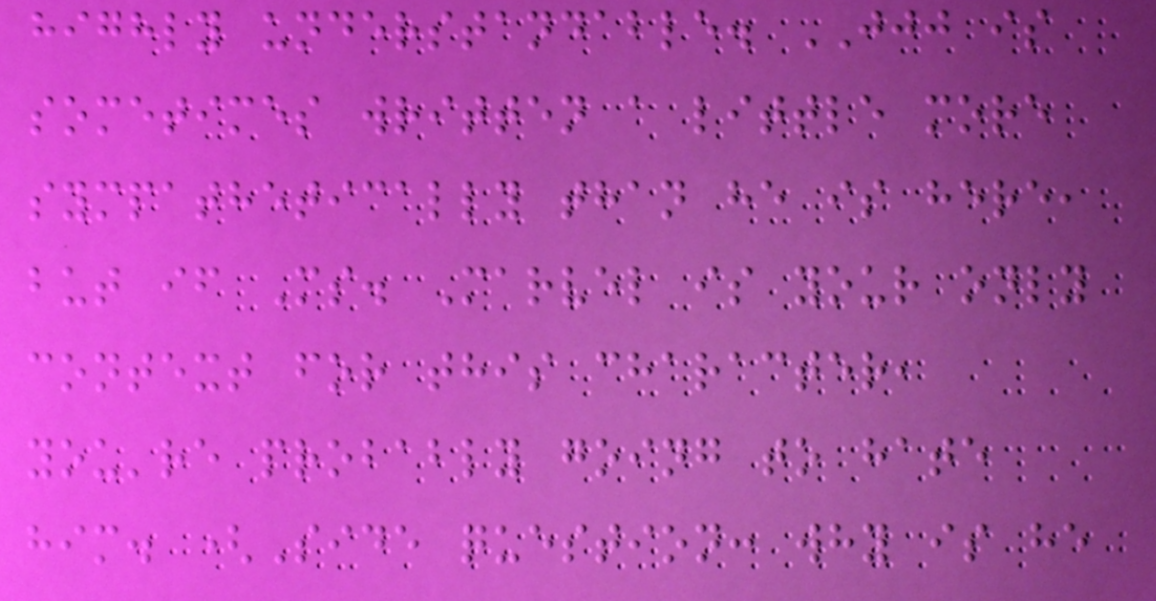highly understandable. JJJ is
sometimes written a little more
sympathetically than he is here,
but if Ms. Marvel is your only
context for this character,
you're probably going to hate
him. (Side question: why is he
